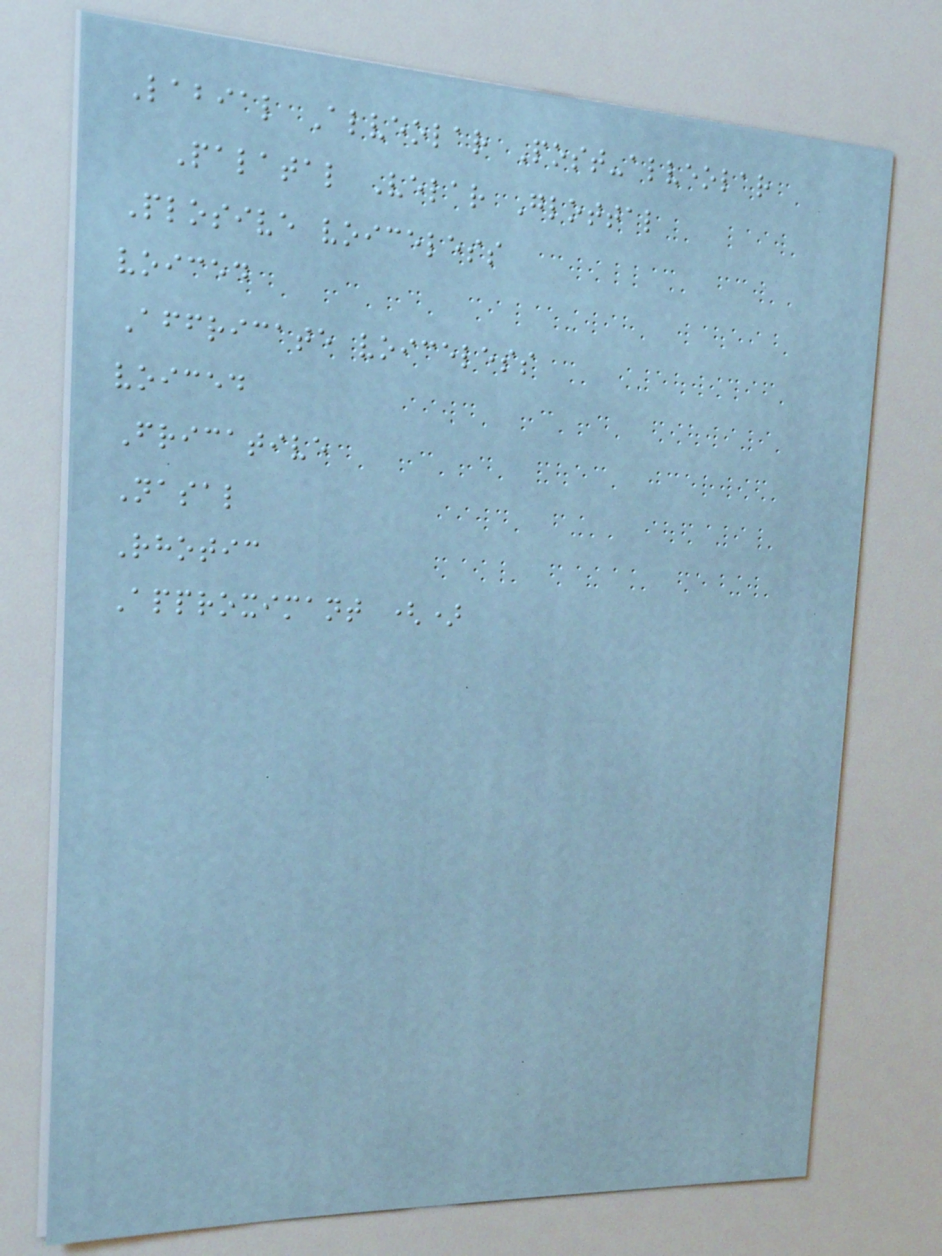Labial Alveolar Post-alveolar
Palatal Velar Glottal
Plosive voiceless
voiced
Affricate voiceless
voiced
Fricative
Nasal
Rhotic
Approximant ()
